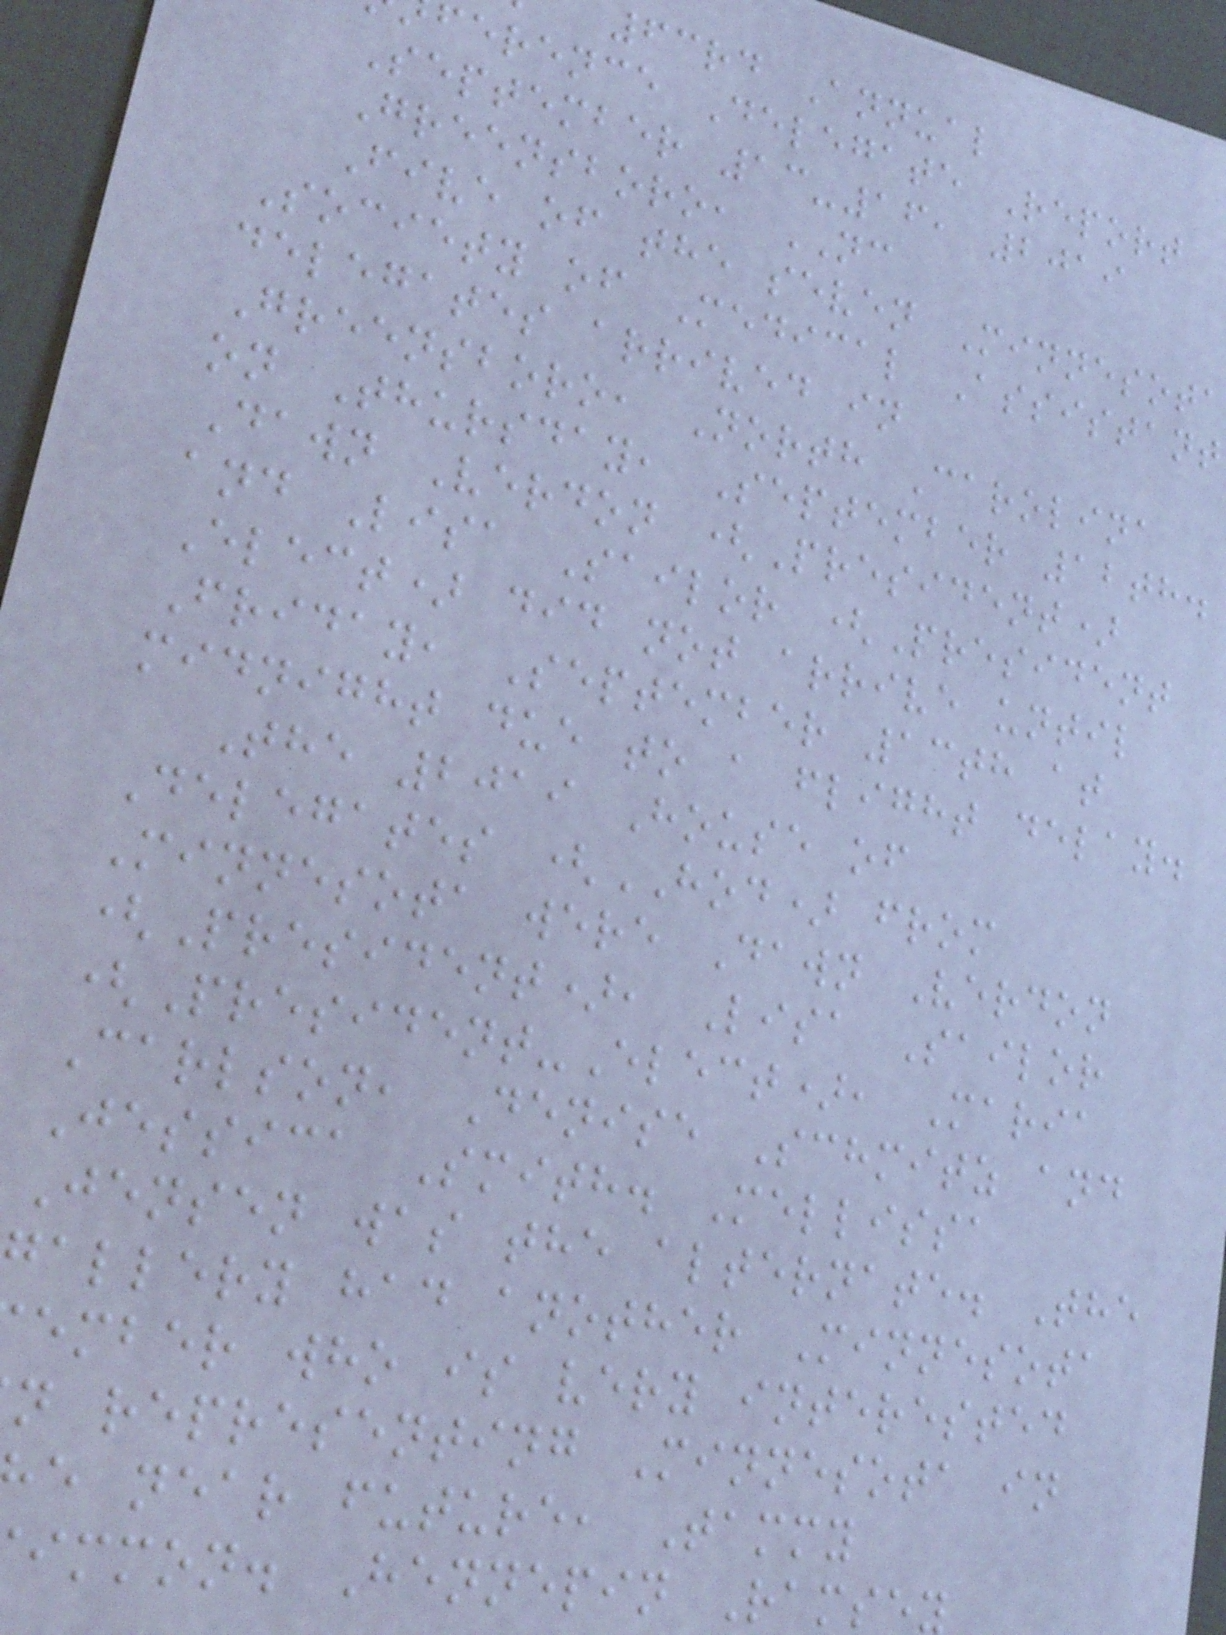63rd Annual
ference Delegate Report
September 13-16, 2019
Greensboro, NC
Five of the seven Minnesota
Society of Medical Assistant
delegates arrived in
Greensboro, North Carolina
on Thursday, September 12th.
Dawn Verdon (President)
and Lisa Sailor (President
Elect) did not arrive until
Friday, September 13th at
midnight due to a flight delay.
The 2019 House of
Delegates (HOD) from
Minnesota were Dawn Verdon
(President), Lisa Sailor
(President-Elect), Maria
Carlson, Denise Schmitz and
Jessica Smith. Mellissa
Jensen was the alternate. The
allery had another Minnesota
ember who is very interested
n representing Minnesota in
e near future, Tammy
immon. Hennepin Ramsey
